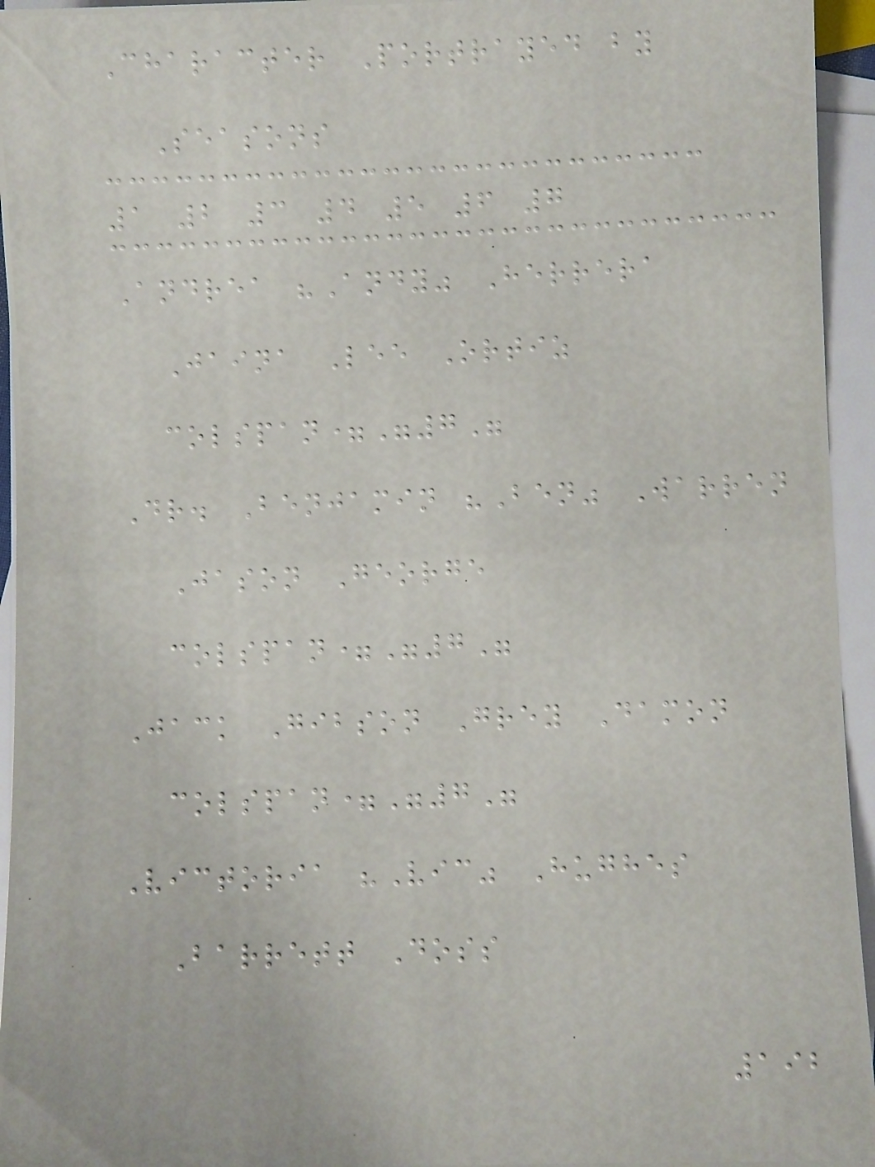Character Portrayed by
Seasons
1 2 3 4 5 6 7
Andrea "Andy" Herrera
Jaina Lee Ortiz
colspan="7"
Dr. Benjamin "Ben" Warren
Jason George
colspan="7"
Jack Gibson Grey Damon
colspan="7"
Victoria "Vic" Hughes
Barrett Doss
192
